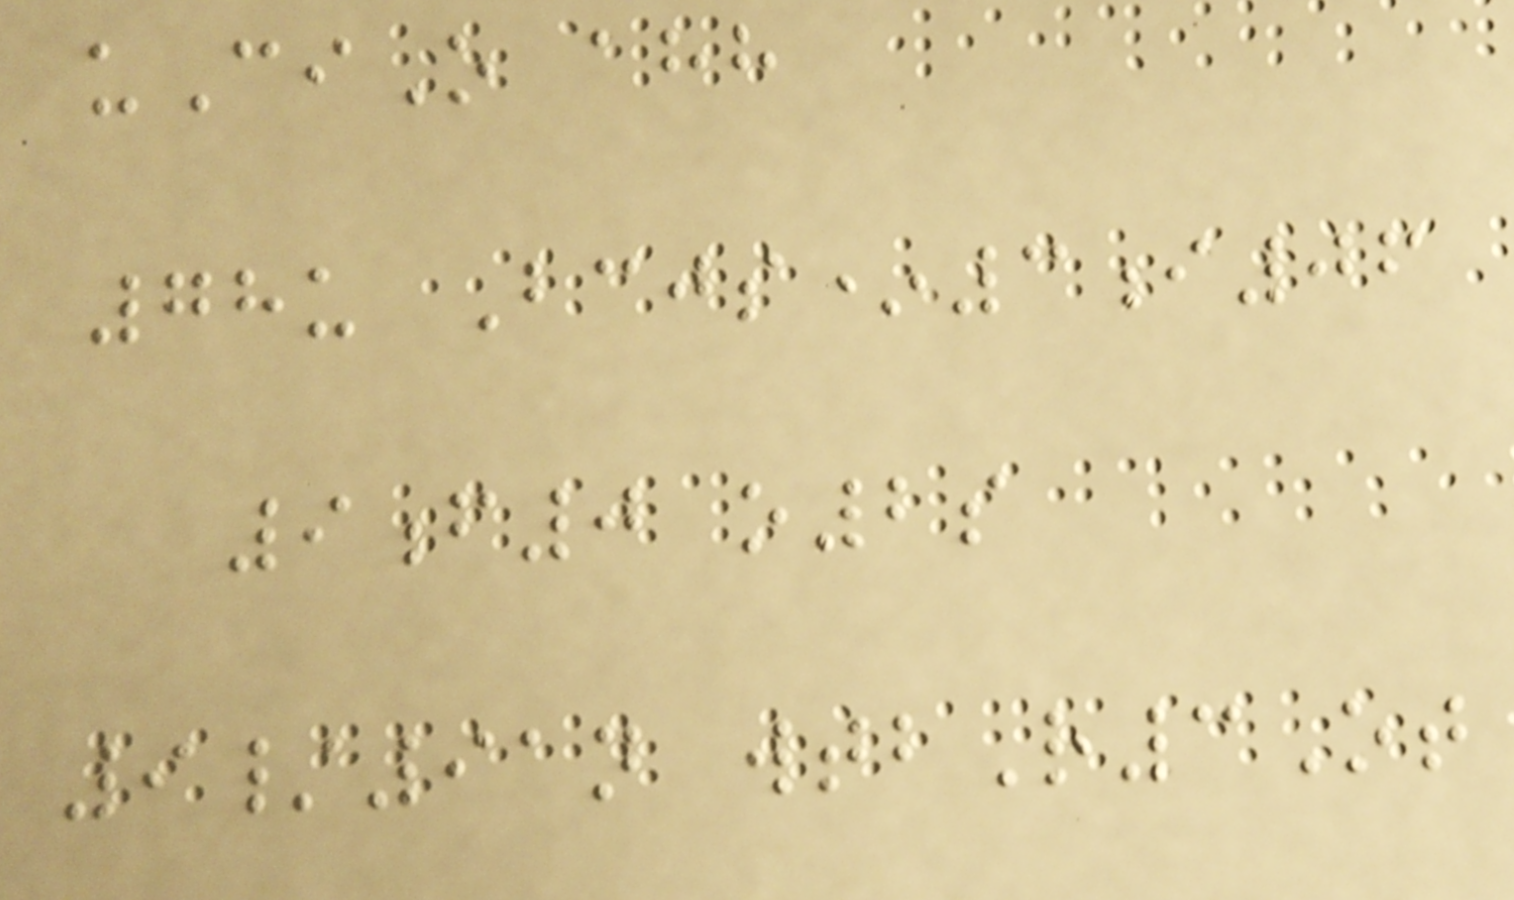uCiO ahh
78u Bcjs*3i06
9f0 o2s
9/91n wtbR3Ot
